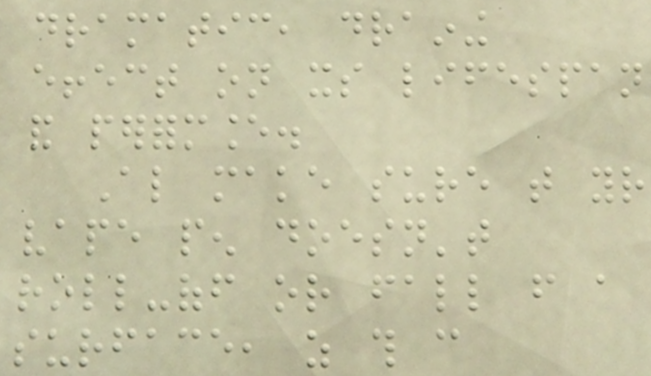dramatic, draining
effect on its lifespan
and performance.
Also make sure that your
vape pen doesn't
roll-off or fall from a
surface, as this can
